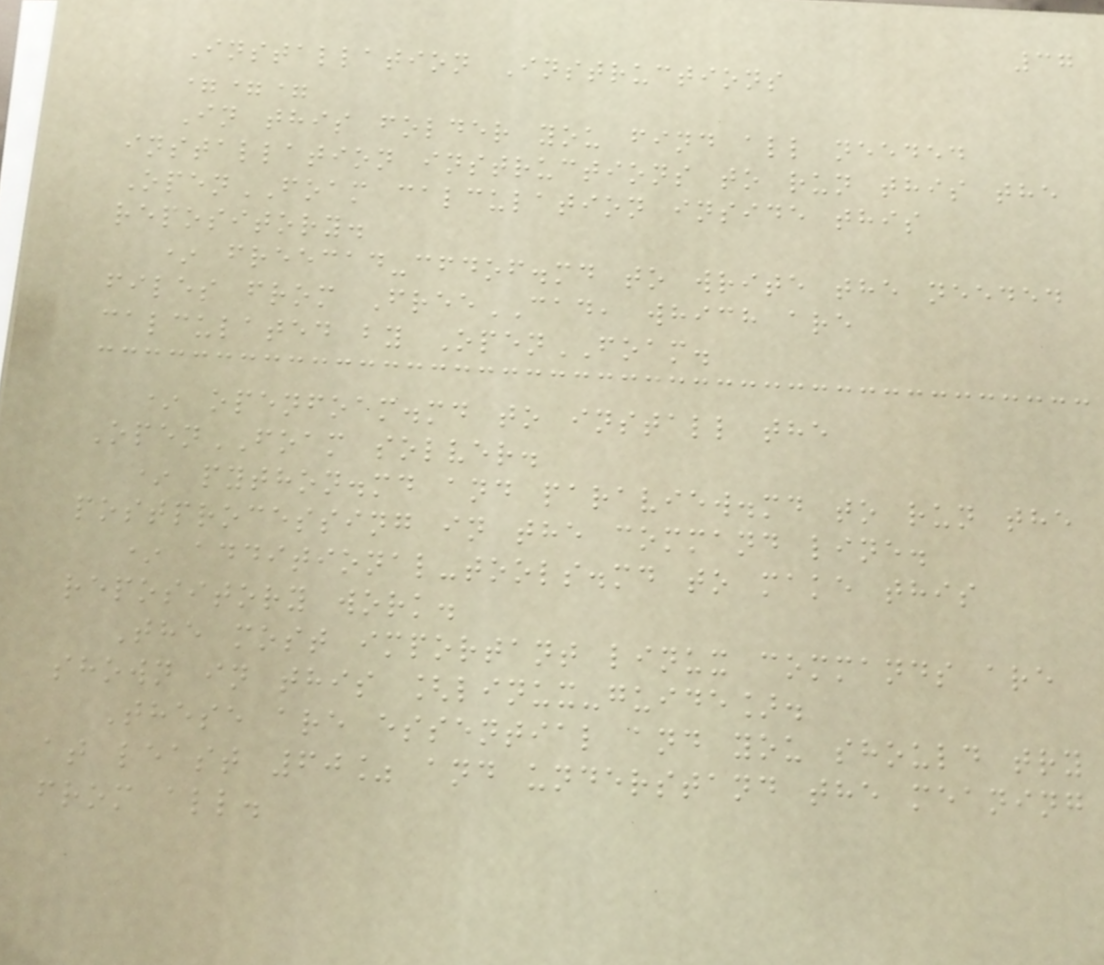37
Installation Instructions
===
In this folder you find all needed
installation instructions to run this the
OpenFOAM calculation inside this
repository.
* freecad-cfdof.md to write the needed
files from FreeCAD, which are
calculated by OpenFOAM.
* openfoam.md to install the
OpenFOAM solver.
* python.md and paraview.md to run the
postprocessing in the command line.
* additional-tools.md to make this
repository work.
The most important linux commands are
shown in this [linux-guide].
These are essential and you should try
at least 60% and understand the meaning
from all.
